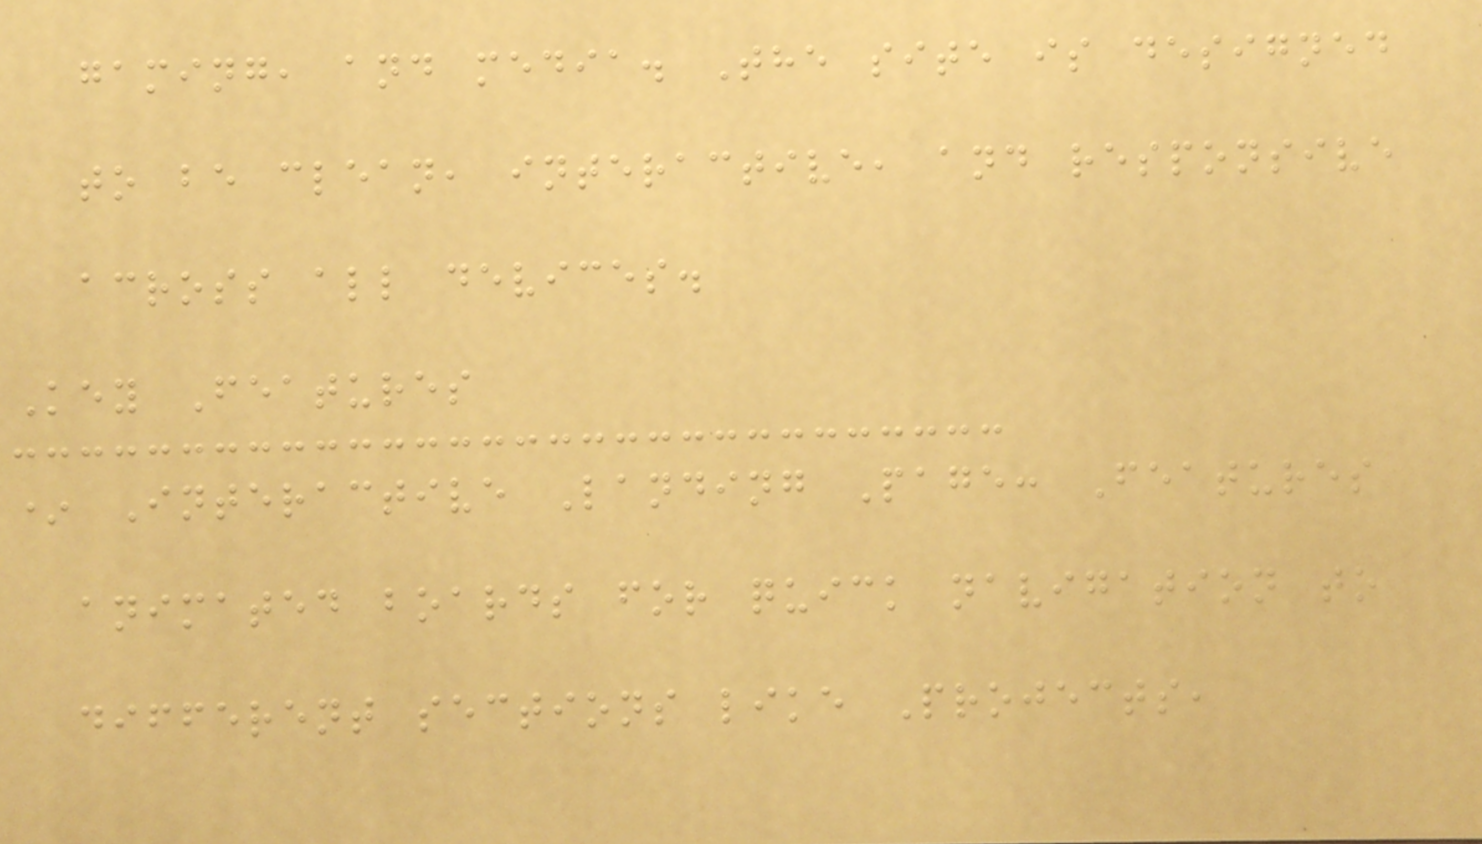gaming, and media. The site is designed
to be clean, interactive, and responsive
across all devices.
Key Features
* Interactive Landing Page: Features
animated boards for quick navigation to
different sections like Projects,
